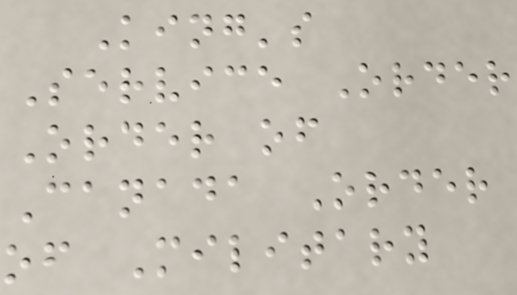King's
Service Order
Order of
Canada Order
of Military
